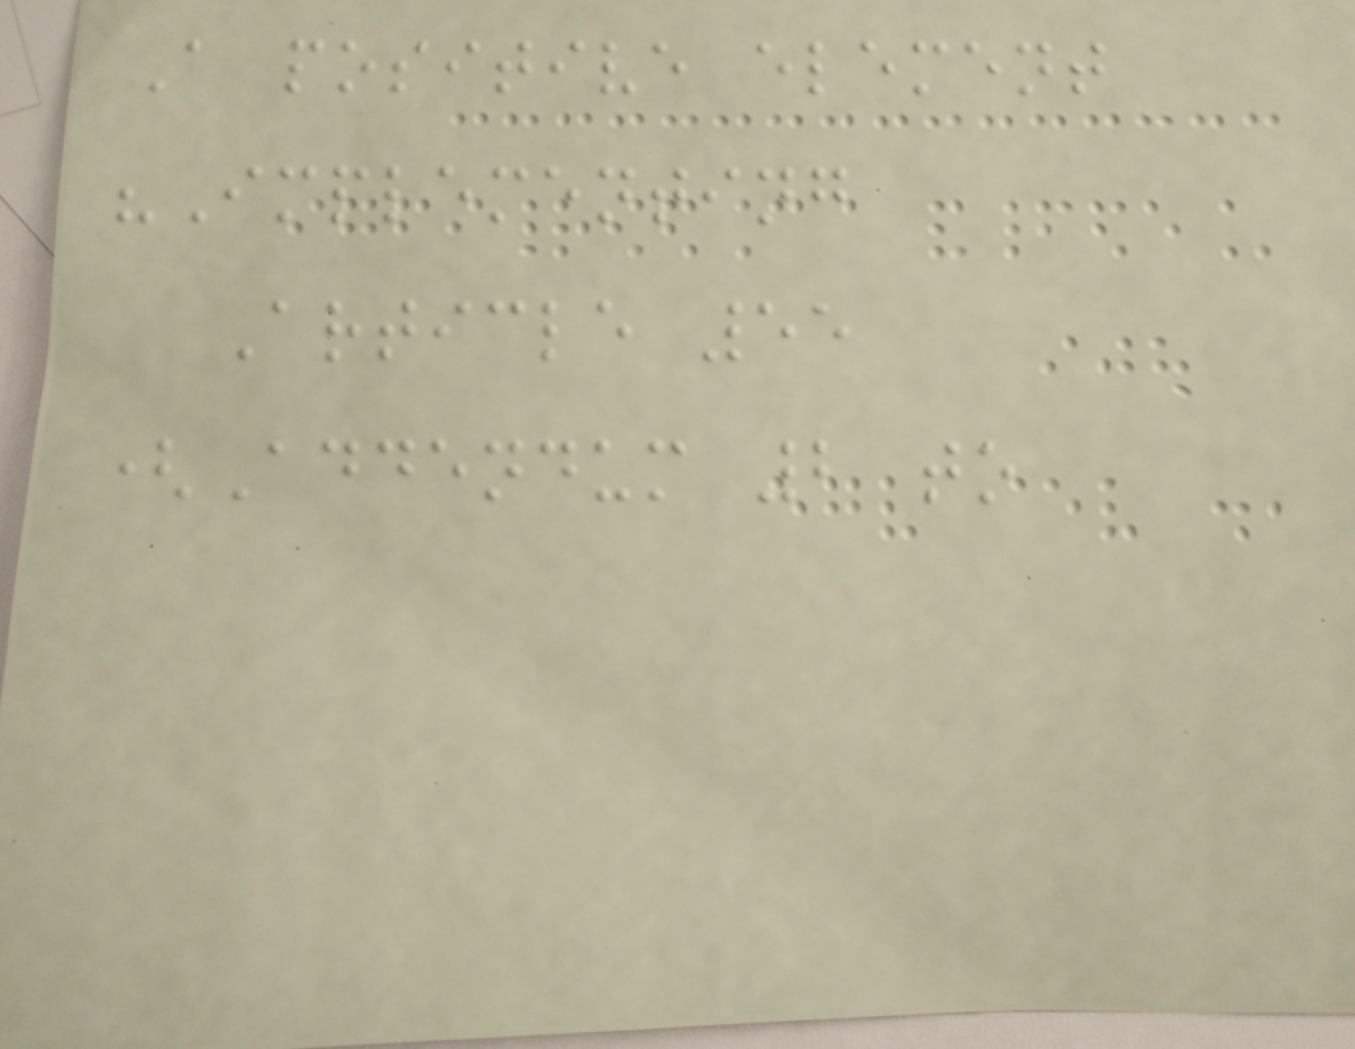A positive element
"Implementing
Article 55
(Addendum 2 to
